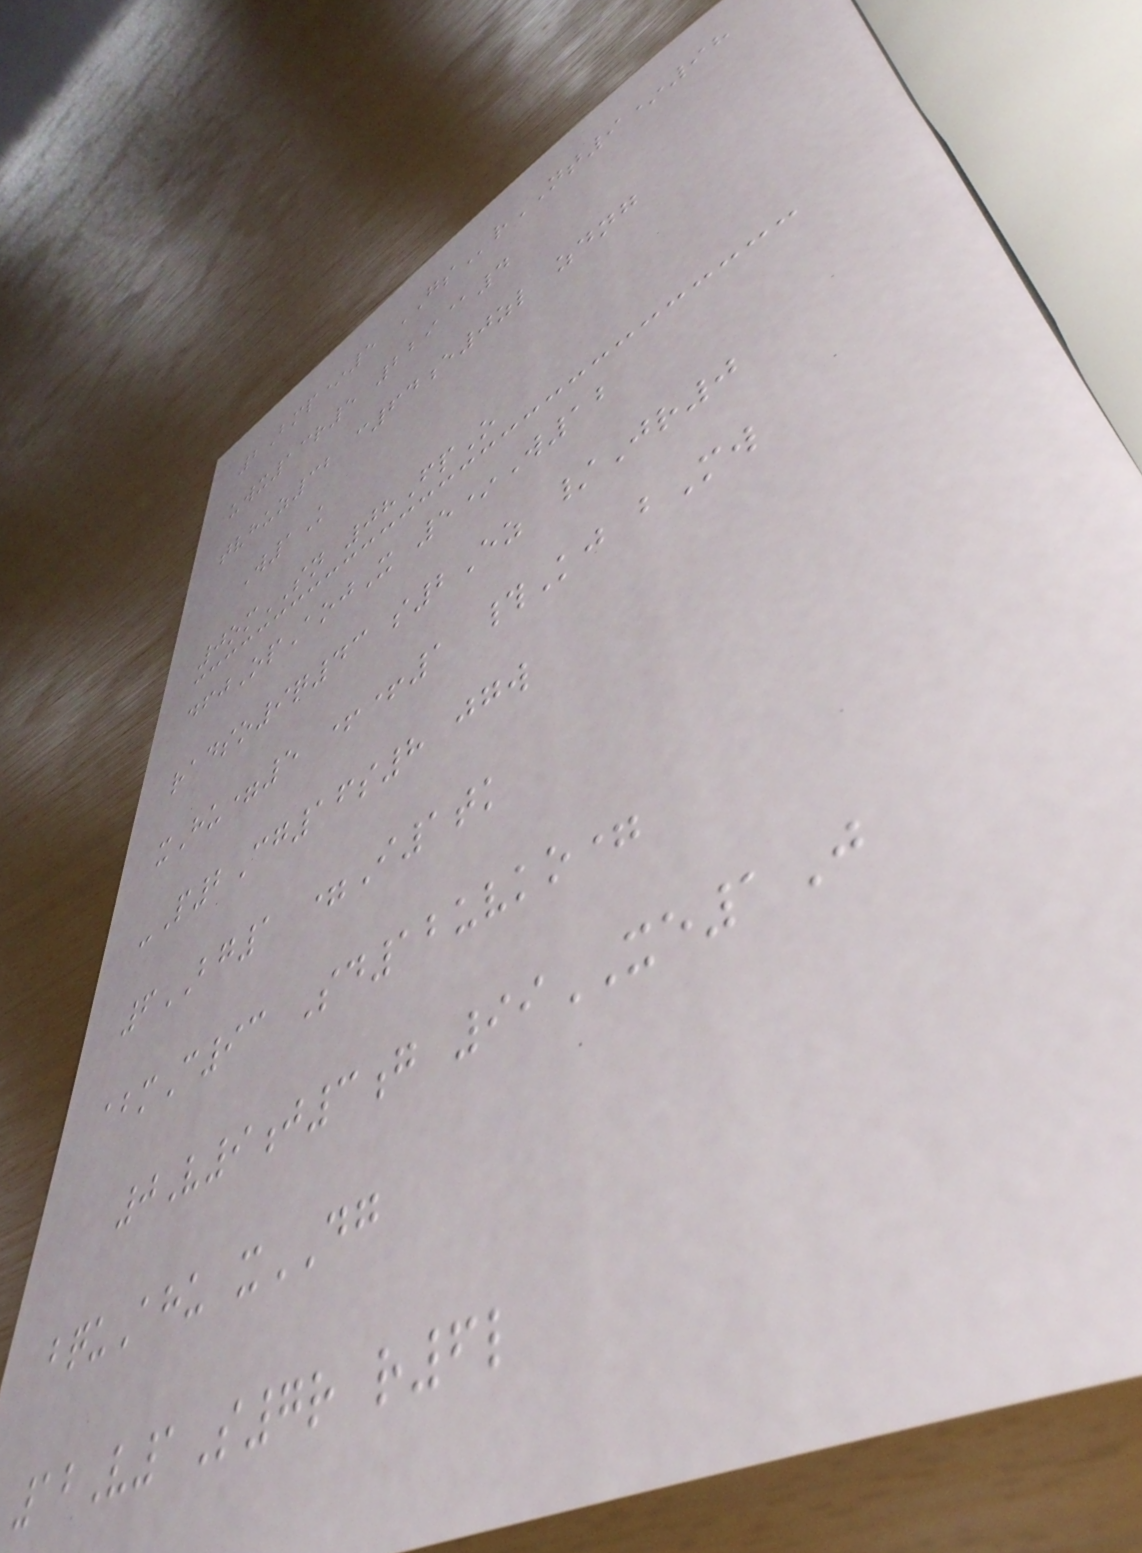2Bmp*5 GSrNT9*98
uwx13r5 229@4
tvhuz32 c64e0zl zdng
W1K
0omSN 08FpO
dfjOpAojX 5*W12
radso9q43 s2Ez /Jr0
xHu=5 ++1 #Kj bMw
-P2Cg16s8 jgw
6BG1 =I1tk
abmC93 Sd12uvko=
0V9j3g 99XE1J
bquAhu xDG
12V1S7r r6l
